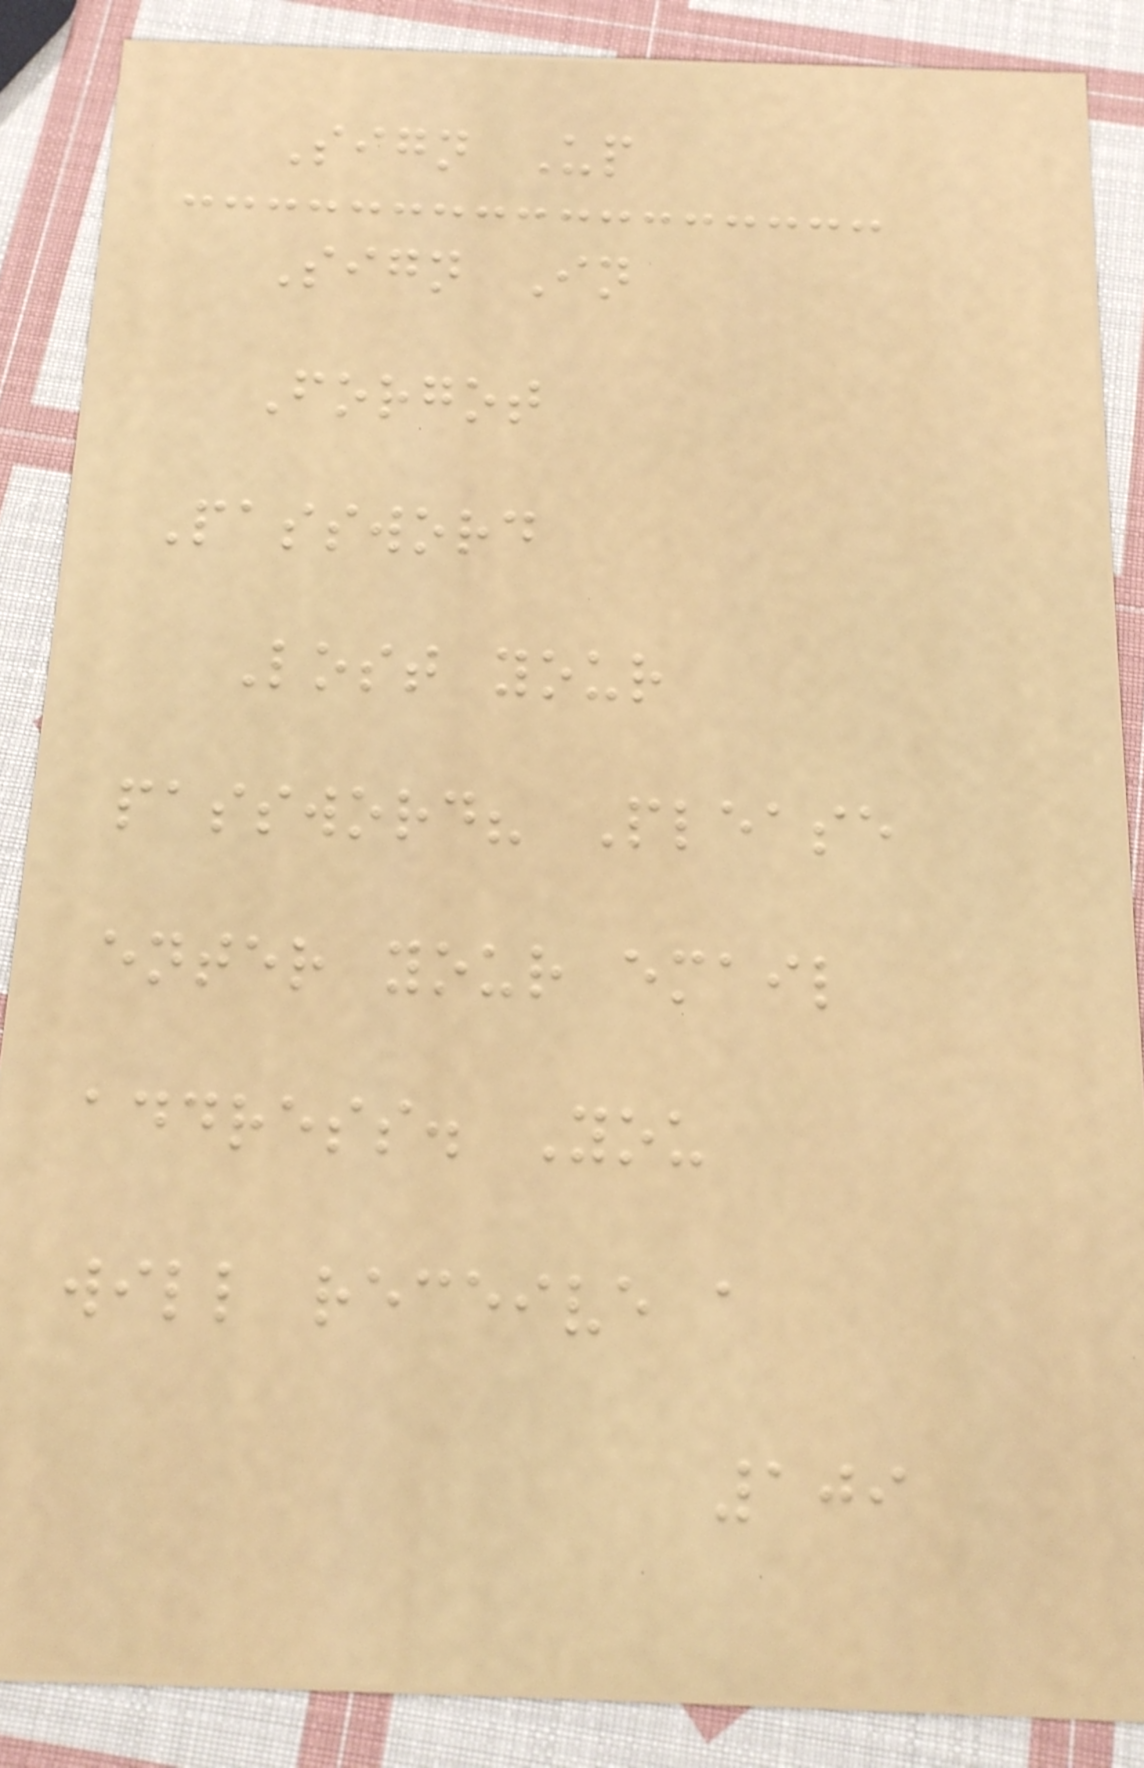Sign Up
Sign In
Forgot
Password
Lost your
password? Please
enter your email
address. You
will receive a
109
